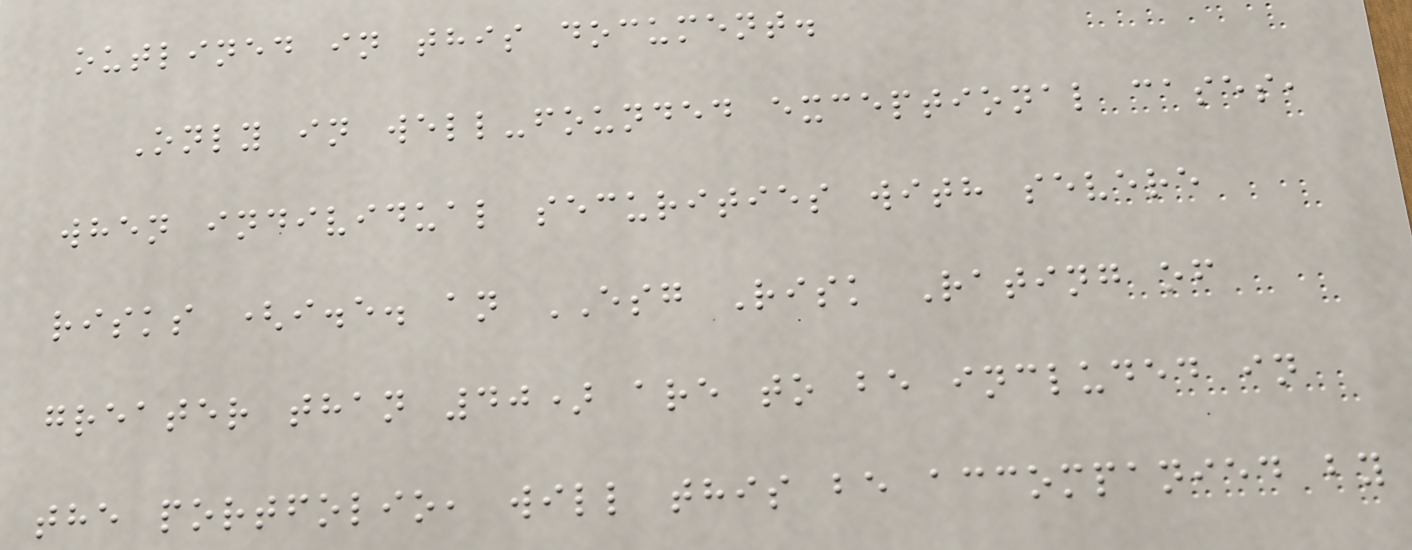outlined in this document.
Only in well-founded exceptional cases,
when individual securities with severe
risks (i.e. an ESG Risk Rating of
greater than 40) are to be included in
the portfolio, will this be accompanied by
